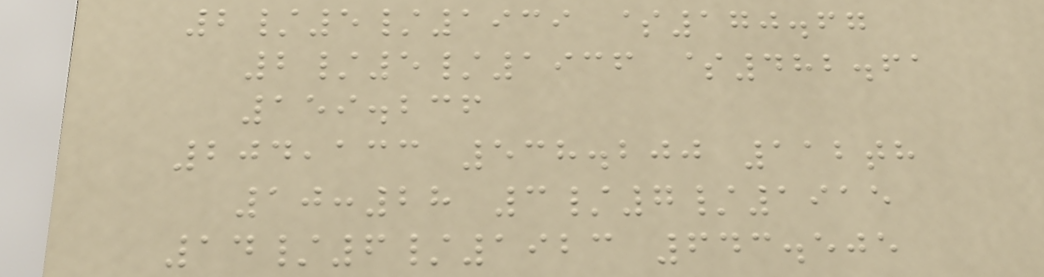2/5/1939 $170.67
2/5/1936 $482.61
159.236
204,133 538.200 112th
10:28 3/7/1915
14/6/1923 643.505
